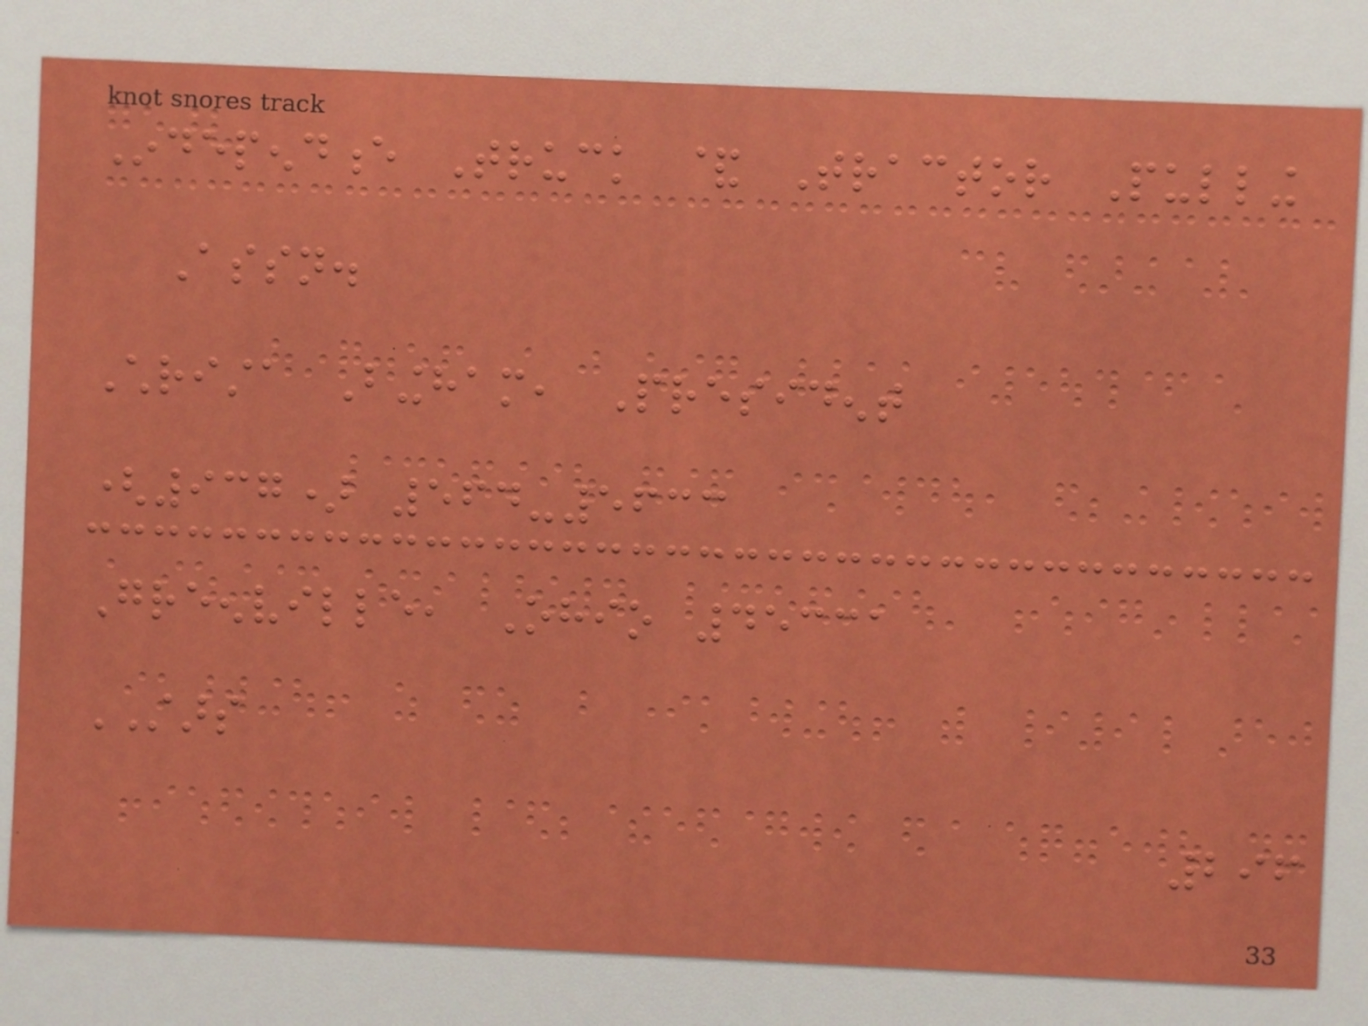Independence Truck & Tractor Pulling
Assn.
Christa Bingham, President
(937) 564-5633
Greenville, Ohio 45331
STARS
296
